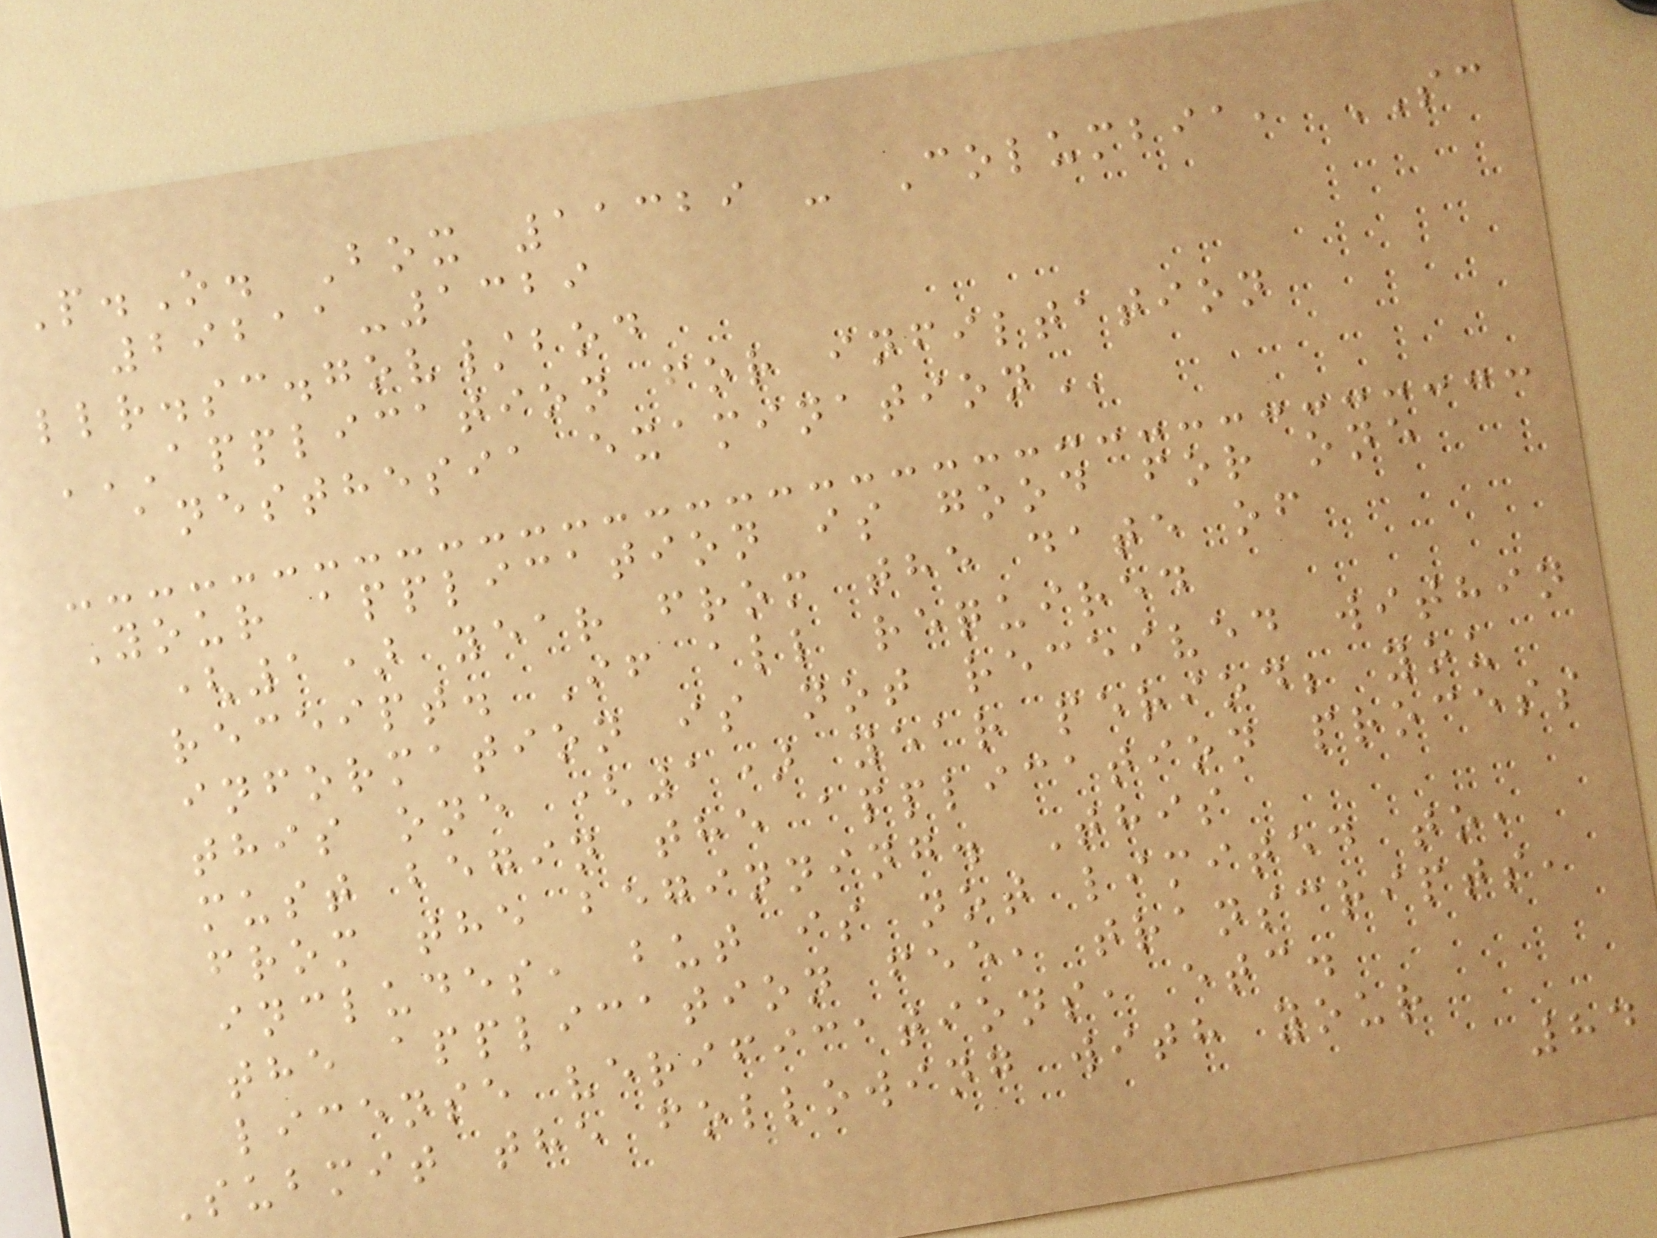P.O. Box 11329 - Columbia, SC
29211-1329
llr.sc.gov/bod
APPLICATION FOR INFILTATION
ANESTHESIA EXAMINATION
Your application is good for one
(1) year from the date of
receipt. If all required
information is not received within
this one (1) year period; you
must begin the application process
from the beginning. This
includes, but is not limited to,
the application fee, transcripts,
license verifications, etc.
Submit the following with your
84
